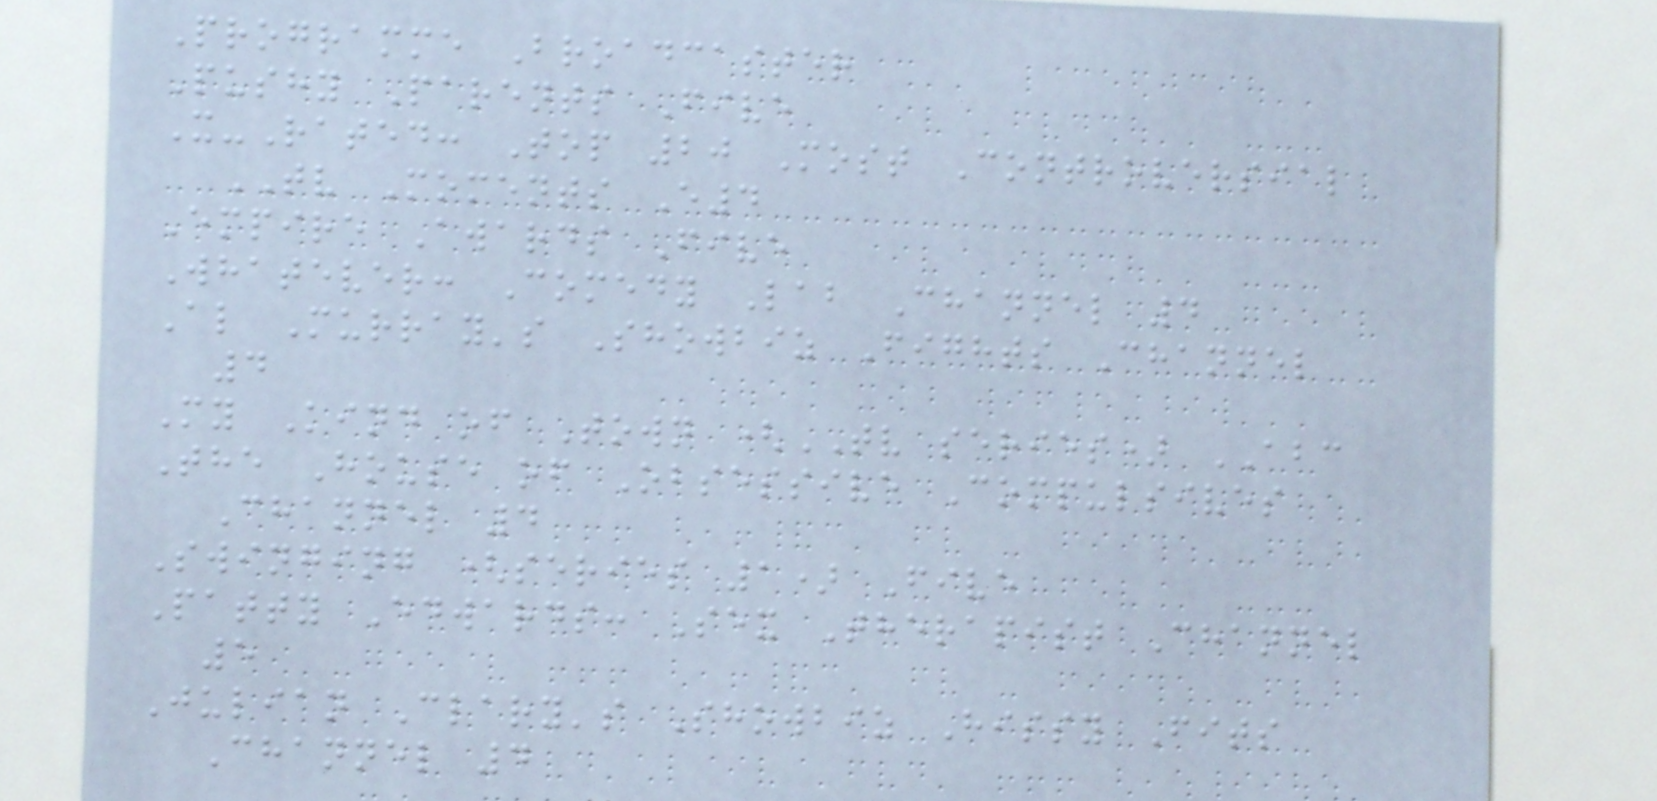Programme Broadcaster
Pushy Parents Five
X-Rated: Top 20 Most Controversial
TV Moments E4
Empire Awards Five
Whatever: Comedy Lab Channel 4
Al Murray's Showbiz Fights Channel
4
My Kind of Town (TV series) ABC
The House of Obsessive Compulsives
Channel 4
Swinging (series 1) Five
Patty Edwards: Sex Therapist Channel
5
Julian Clary's Showbiz Hissy Fits
Channel 4
